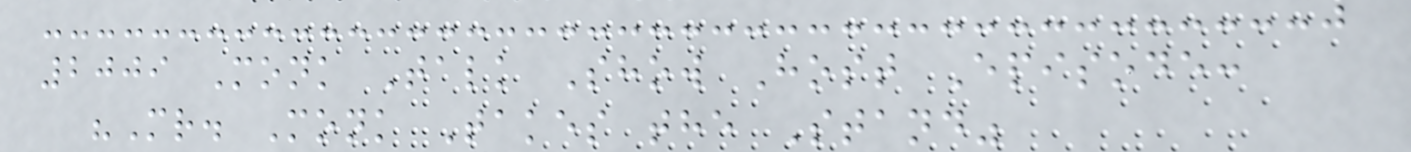2009 Monk Talk Show Host Episode:
"Mr. Monk Takes the Stand"
